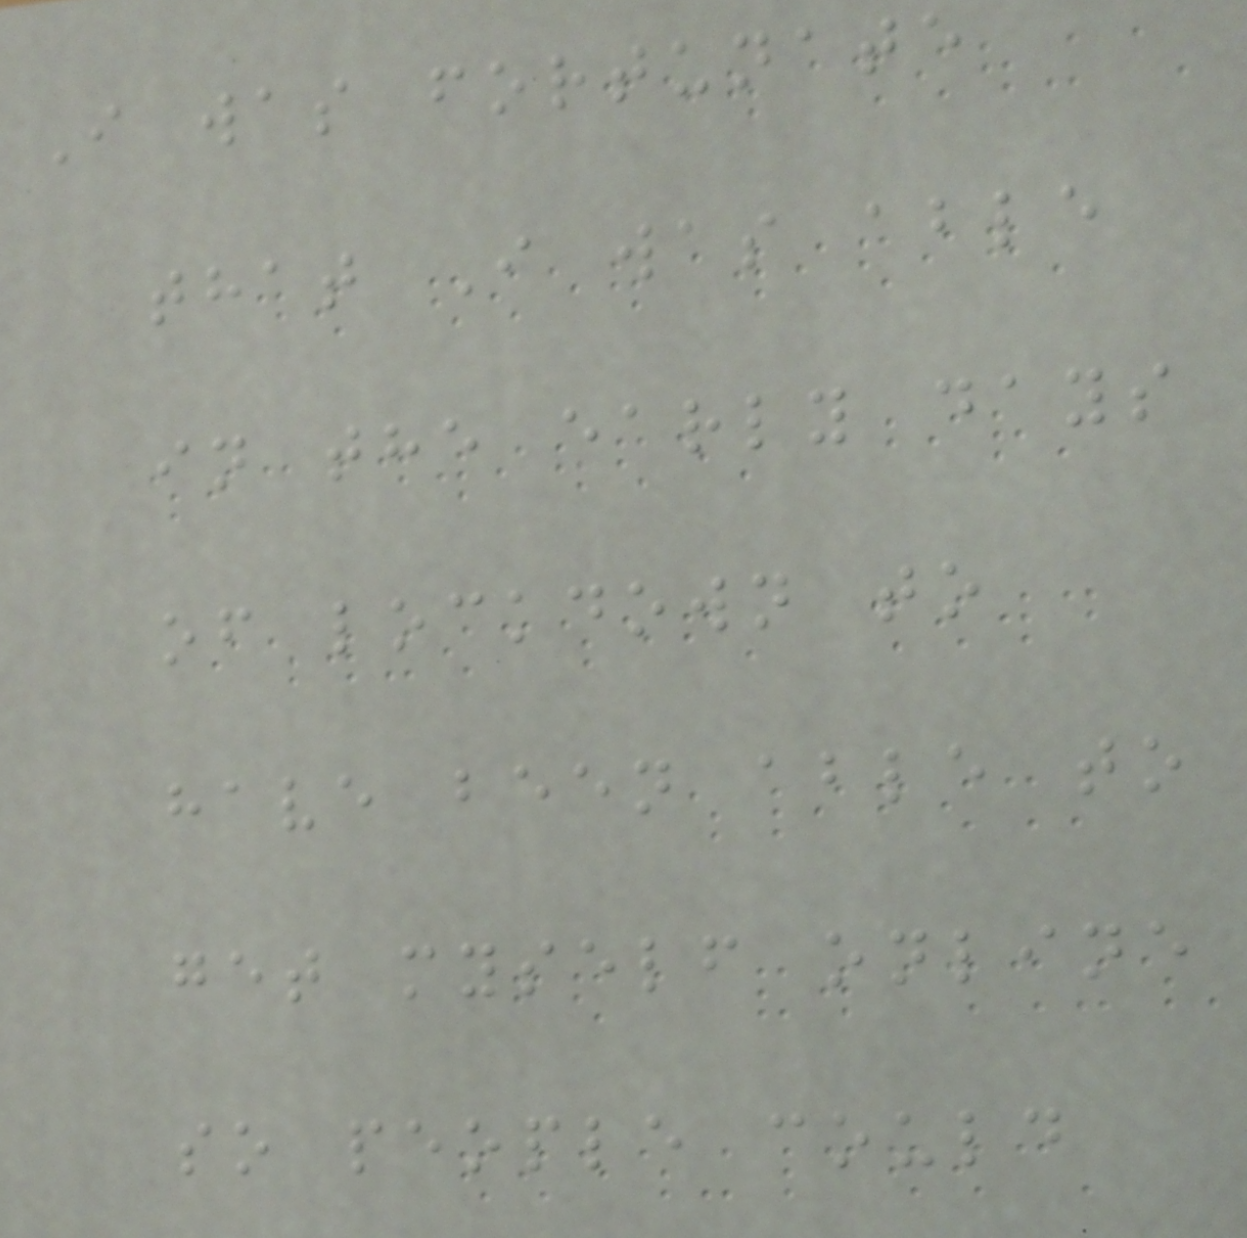I was fortunate
that I was able
in the early days
of lockdown to
have been able to
get myself online
so people could
